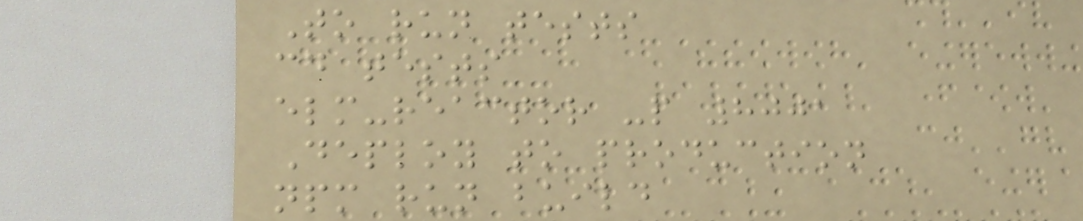To run tests
cd tests
elm-reactor -p 8001
Deploy to production
npm run build
